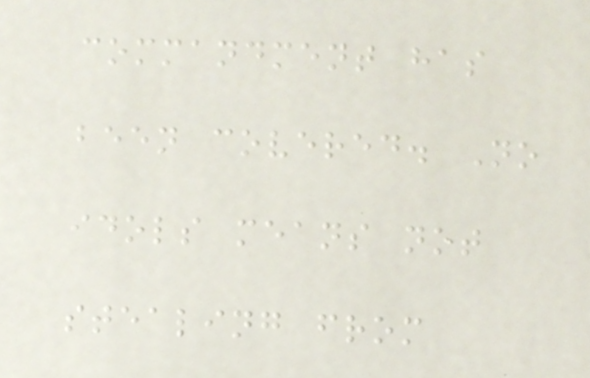commandment has
been covered. No
idols means not
stealing from
